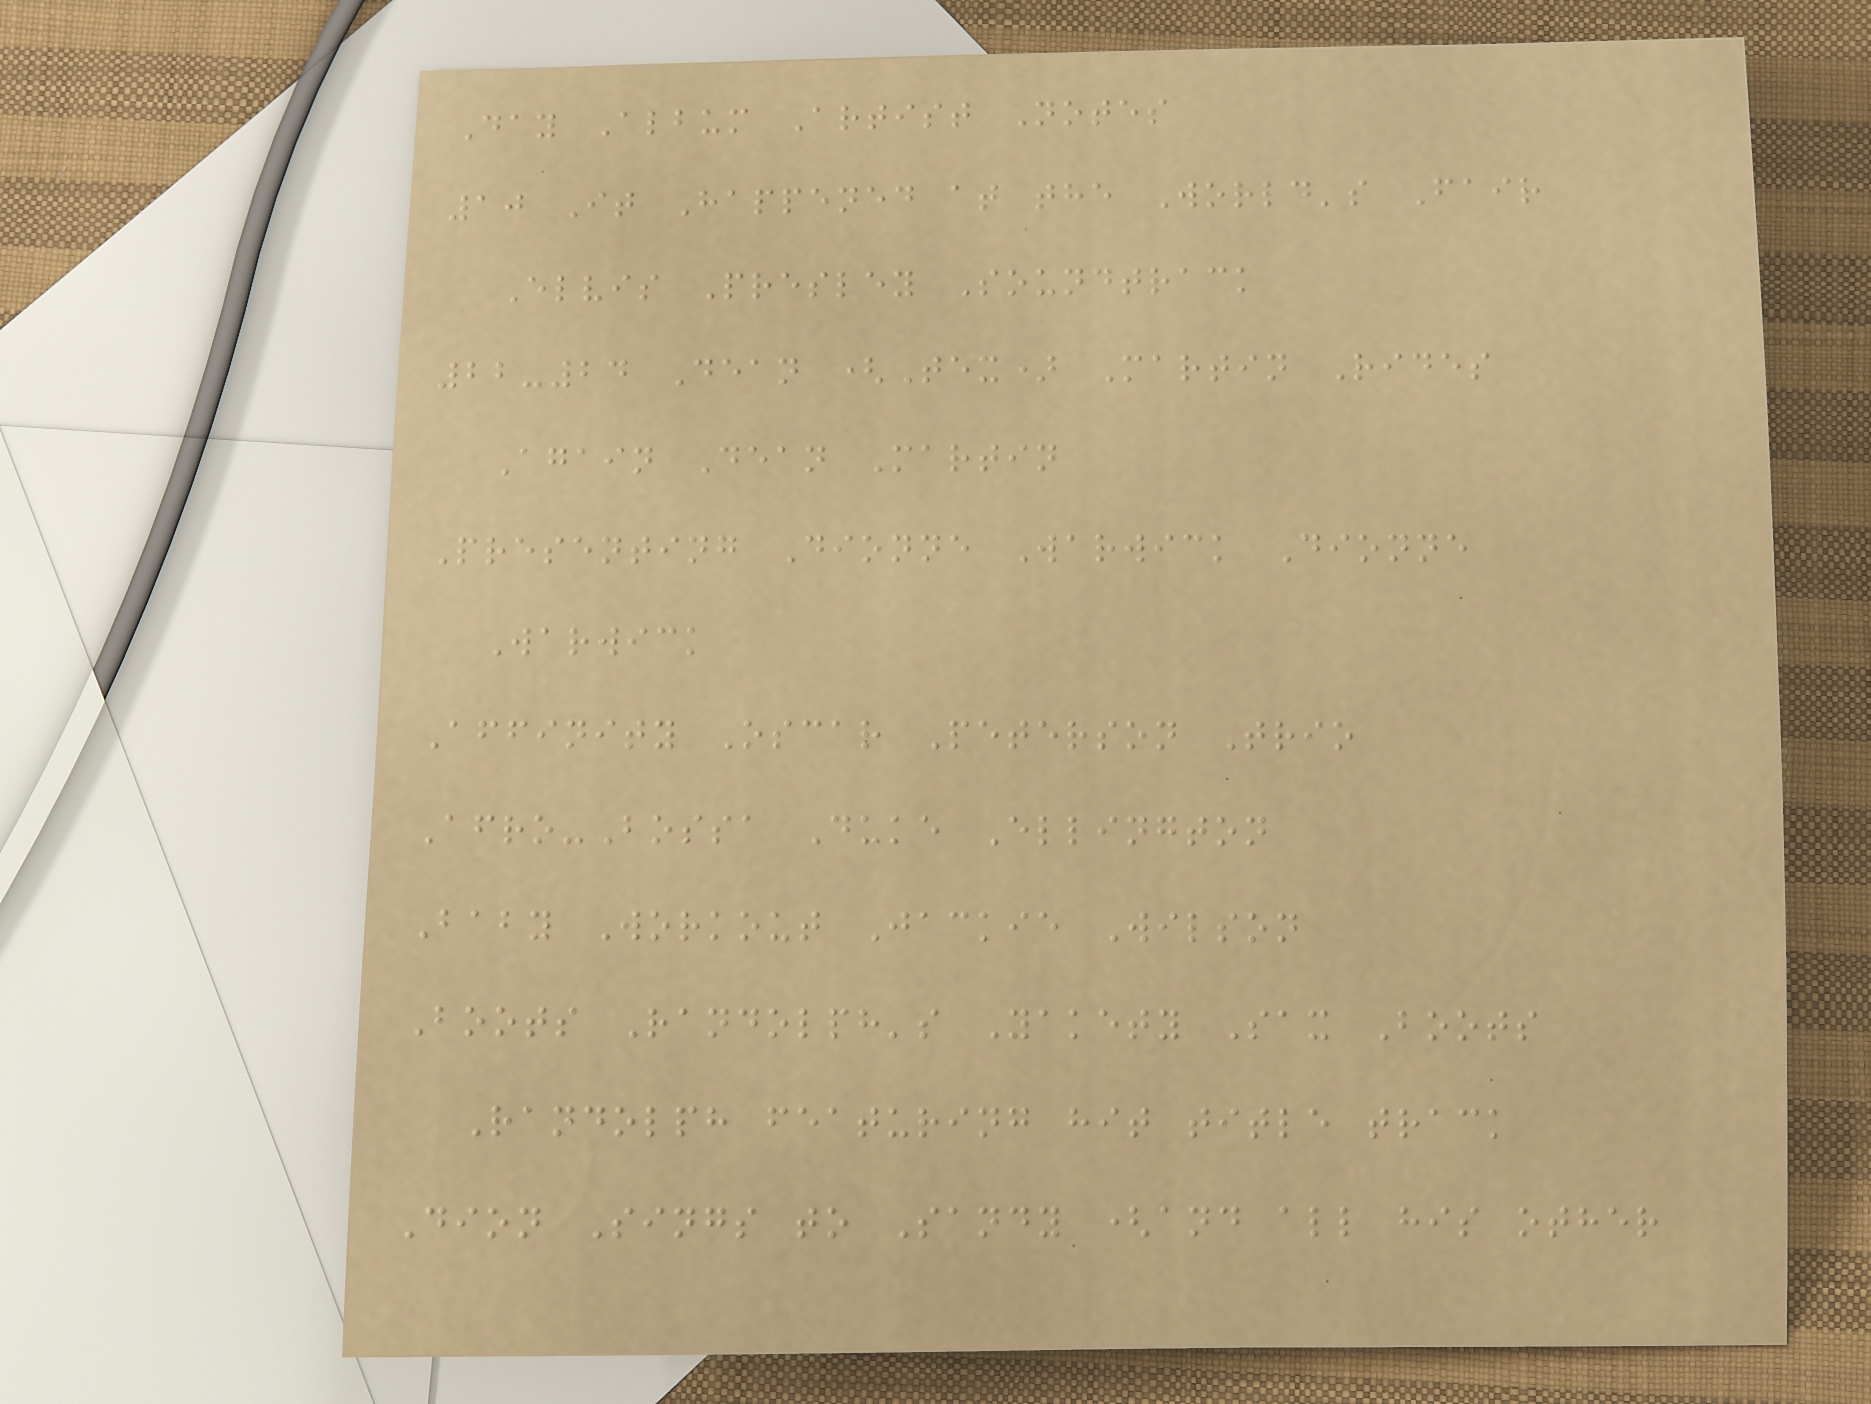Day Album Artist Notes
10 It Happened at the World's Fair
Elvis Presley Soundtrack
22-24 Dean (Tex) Martin Rides
Again Dean Martin
Presenting Dionne Warwick Dionne
Warwick
Affinity Oscar Peterson Trio
Afro-Bossa Duke Ellington
Baby Workout Jackie Wilson
Boots Randolph's Yakety Sax Boots
Randolph featuring hit title track
Dion Sings to Sandy (and all his other
